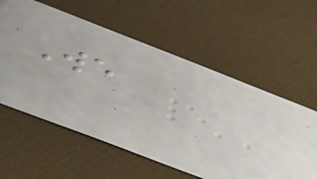We
